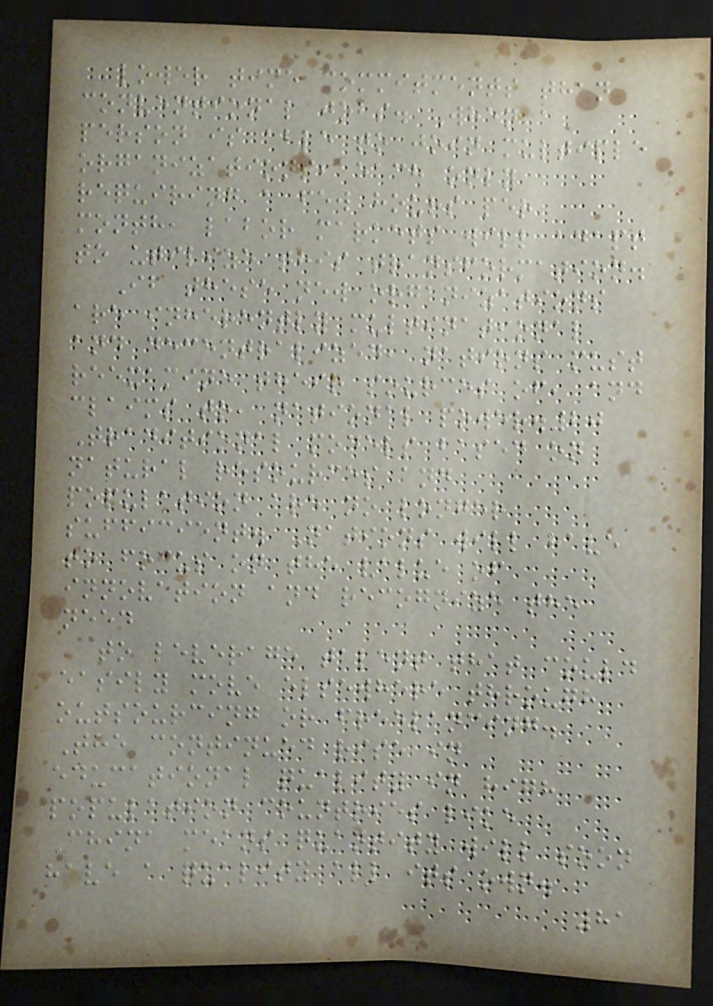lower time commitments than
conventional jobs. When a
person is able to join multiple
organizations, each only
requiring a few hours per
month, labor markets will adapt
to utilize this transformation.
If these new organizations
are inherently multinational
and decentralized, nations must
reexamine their sources of, and
claims to, national power.20
Traditional models based on
natural resources and
population are no longer
sufficient. Nations will have
to focus on the value of
innovation and recognize the
need
to leverage talent that could
easily move elsewhere through
outsourcing or freelancing.
The continued rise in
educational quality in high
population countries like
China means quantity will soon
have a quality all its own.
81
